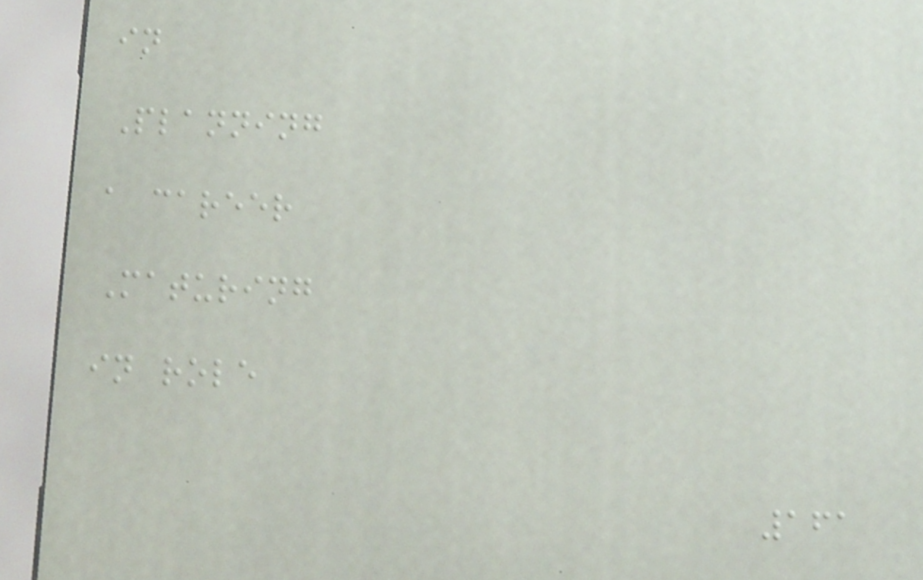in
Planning
a career
Maturing
in role
161
